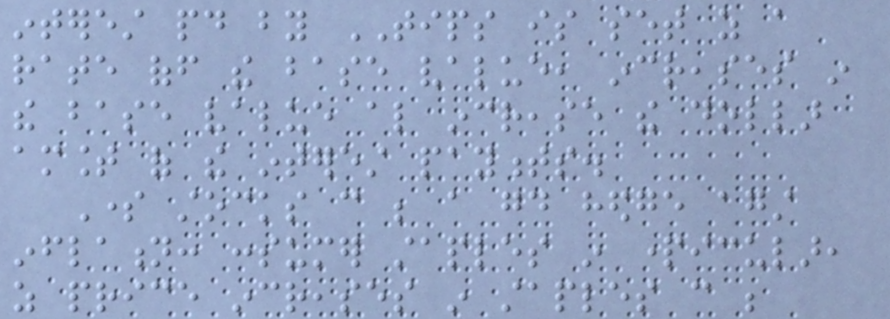interest paid by TIPS is set as a
rate off the base value, increases in
the base value also increase the dollar
amount of the interest payments.
Some stocks can be a good hedge against
inflation: consumer staples in particular,
as price increases in staples can be
